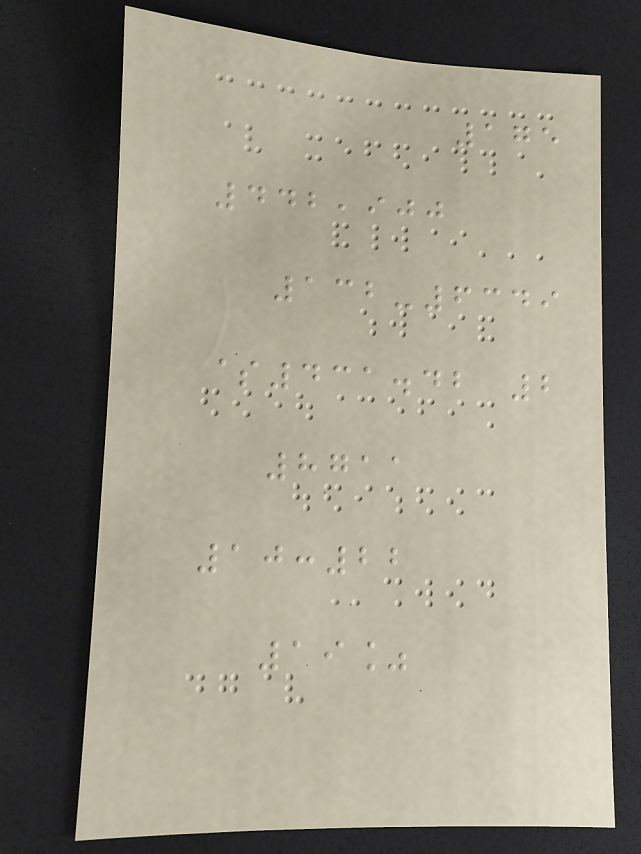175
442,900
132-6349
$431.42 2
8711
10:22
19%
